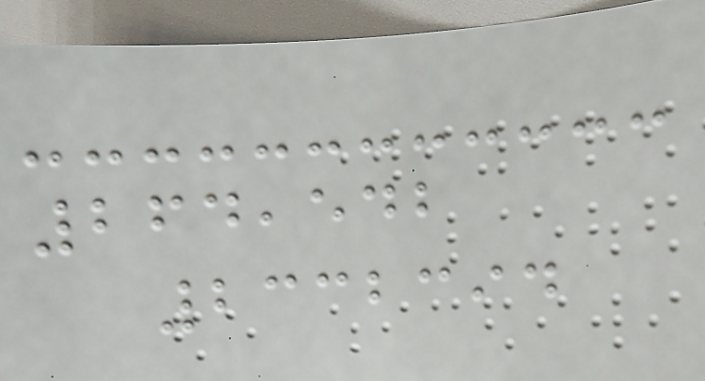264,542
2332394
